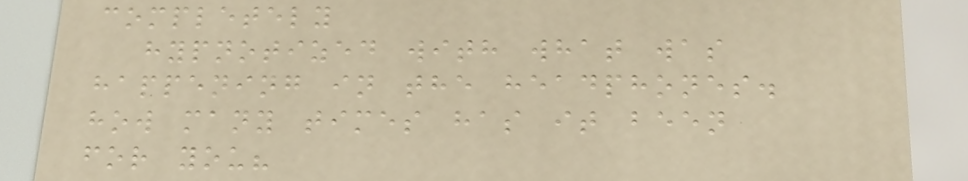completely
hypnotized with what was
happening in the headphones.
how many times has it been
for you?
